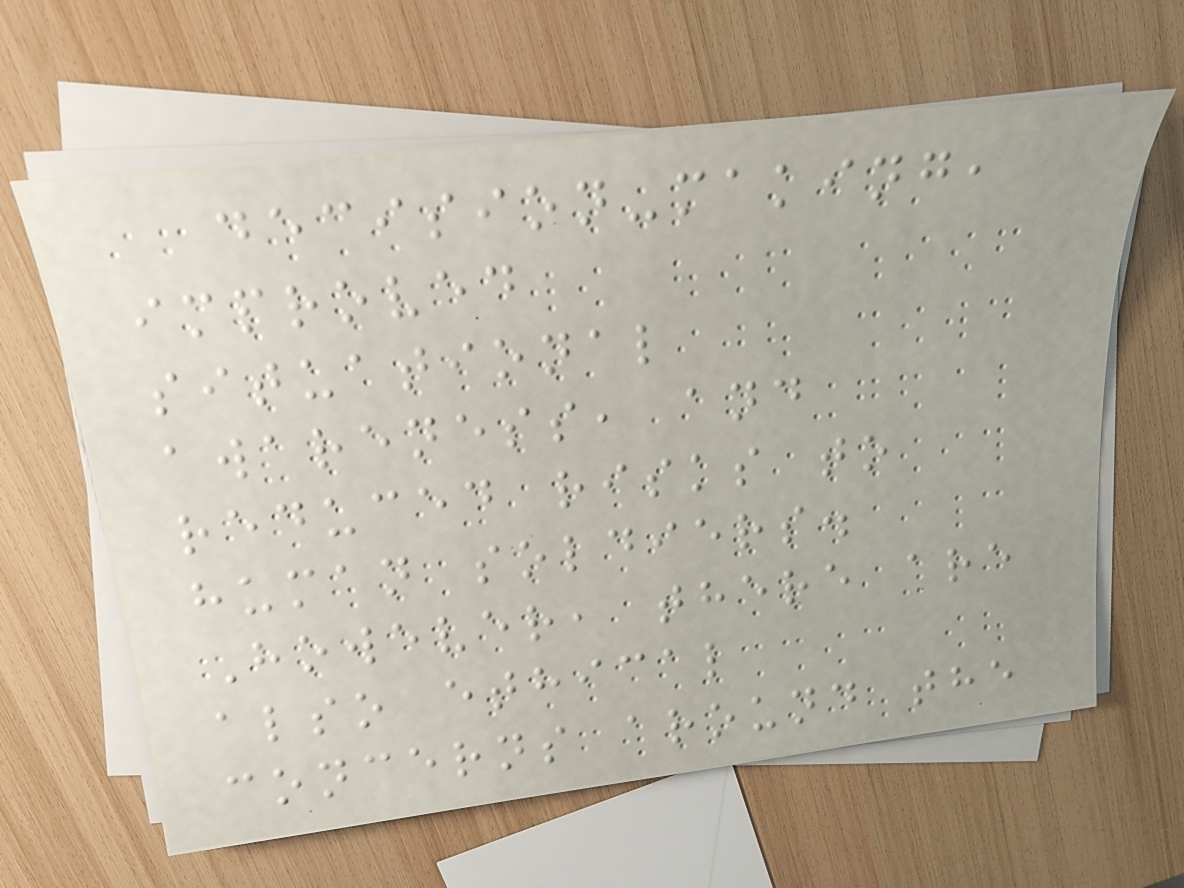decision-making,
improved
situational
awareness, and
reduced risks to
human soldiers.
However, there are
also ethical
concerns around the
